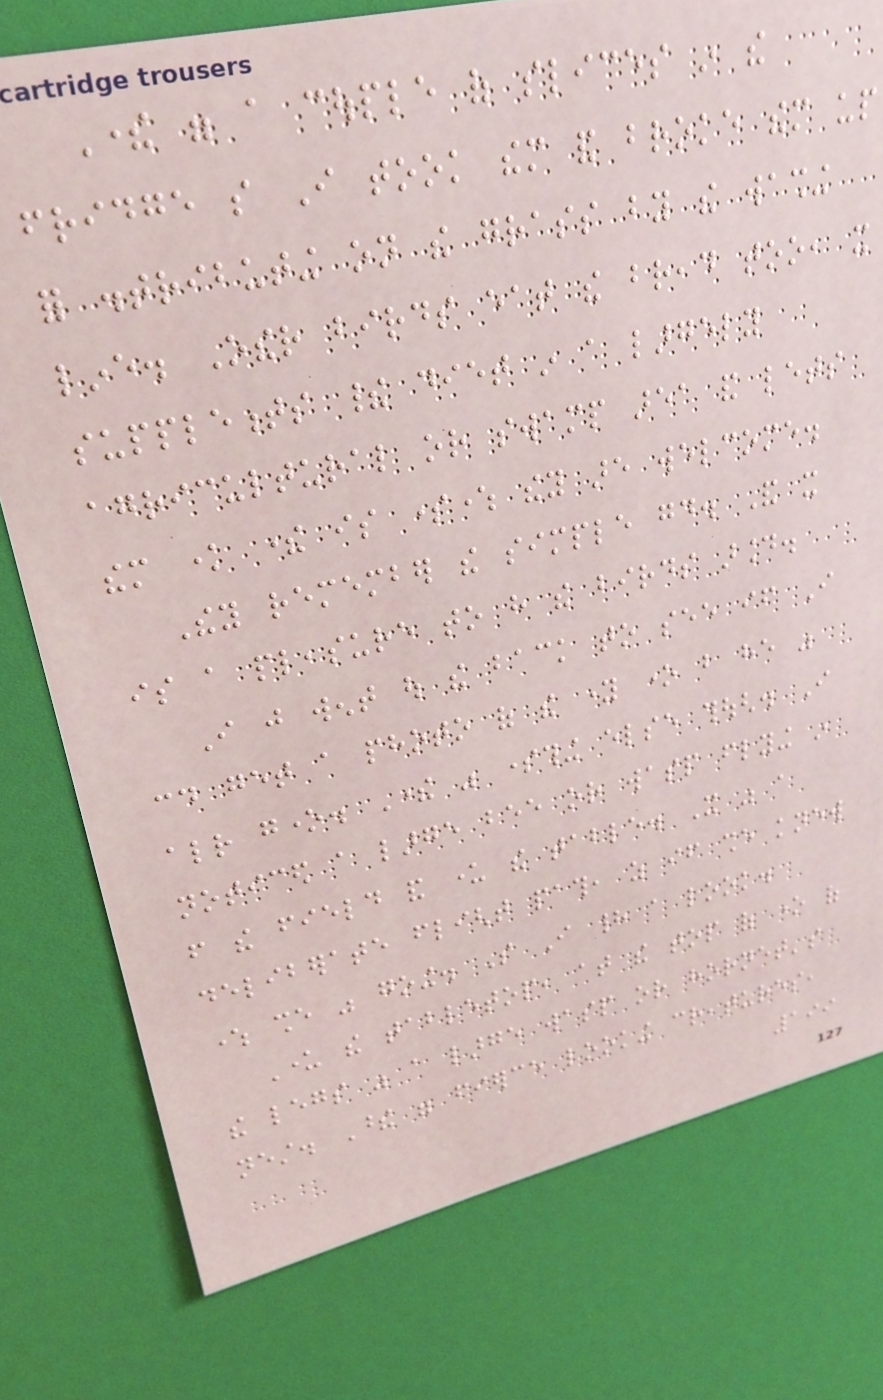There were a couple of slices in the
fridge so I took them and broke them up
for distributing on the grass by the washing
line. Other birds eat the bread too, it
supplements their diet in a largely
agricultural or swamp area and lets
them know there is somewhere they are welcome.
They remember the simple good. And it
is a pleasure to have the birds around.
I just went out the back to see if I
could get a photo of the young one but he was
already gone. There was something else though. I
noticed a large bee or wasp flying in
from the field and under the table. It was a
deliberate flight path, as if she knew
where she was going. So I had a look.
Under the tabletop, at the top of one of
the legs was a large wasp or hornet's
nest. These were fierce looking creatures,
199
